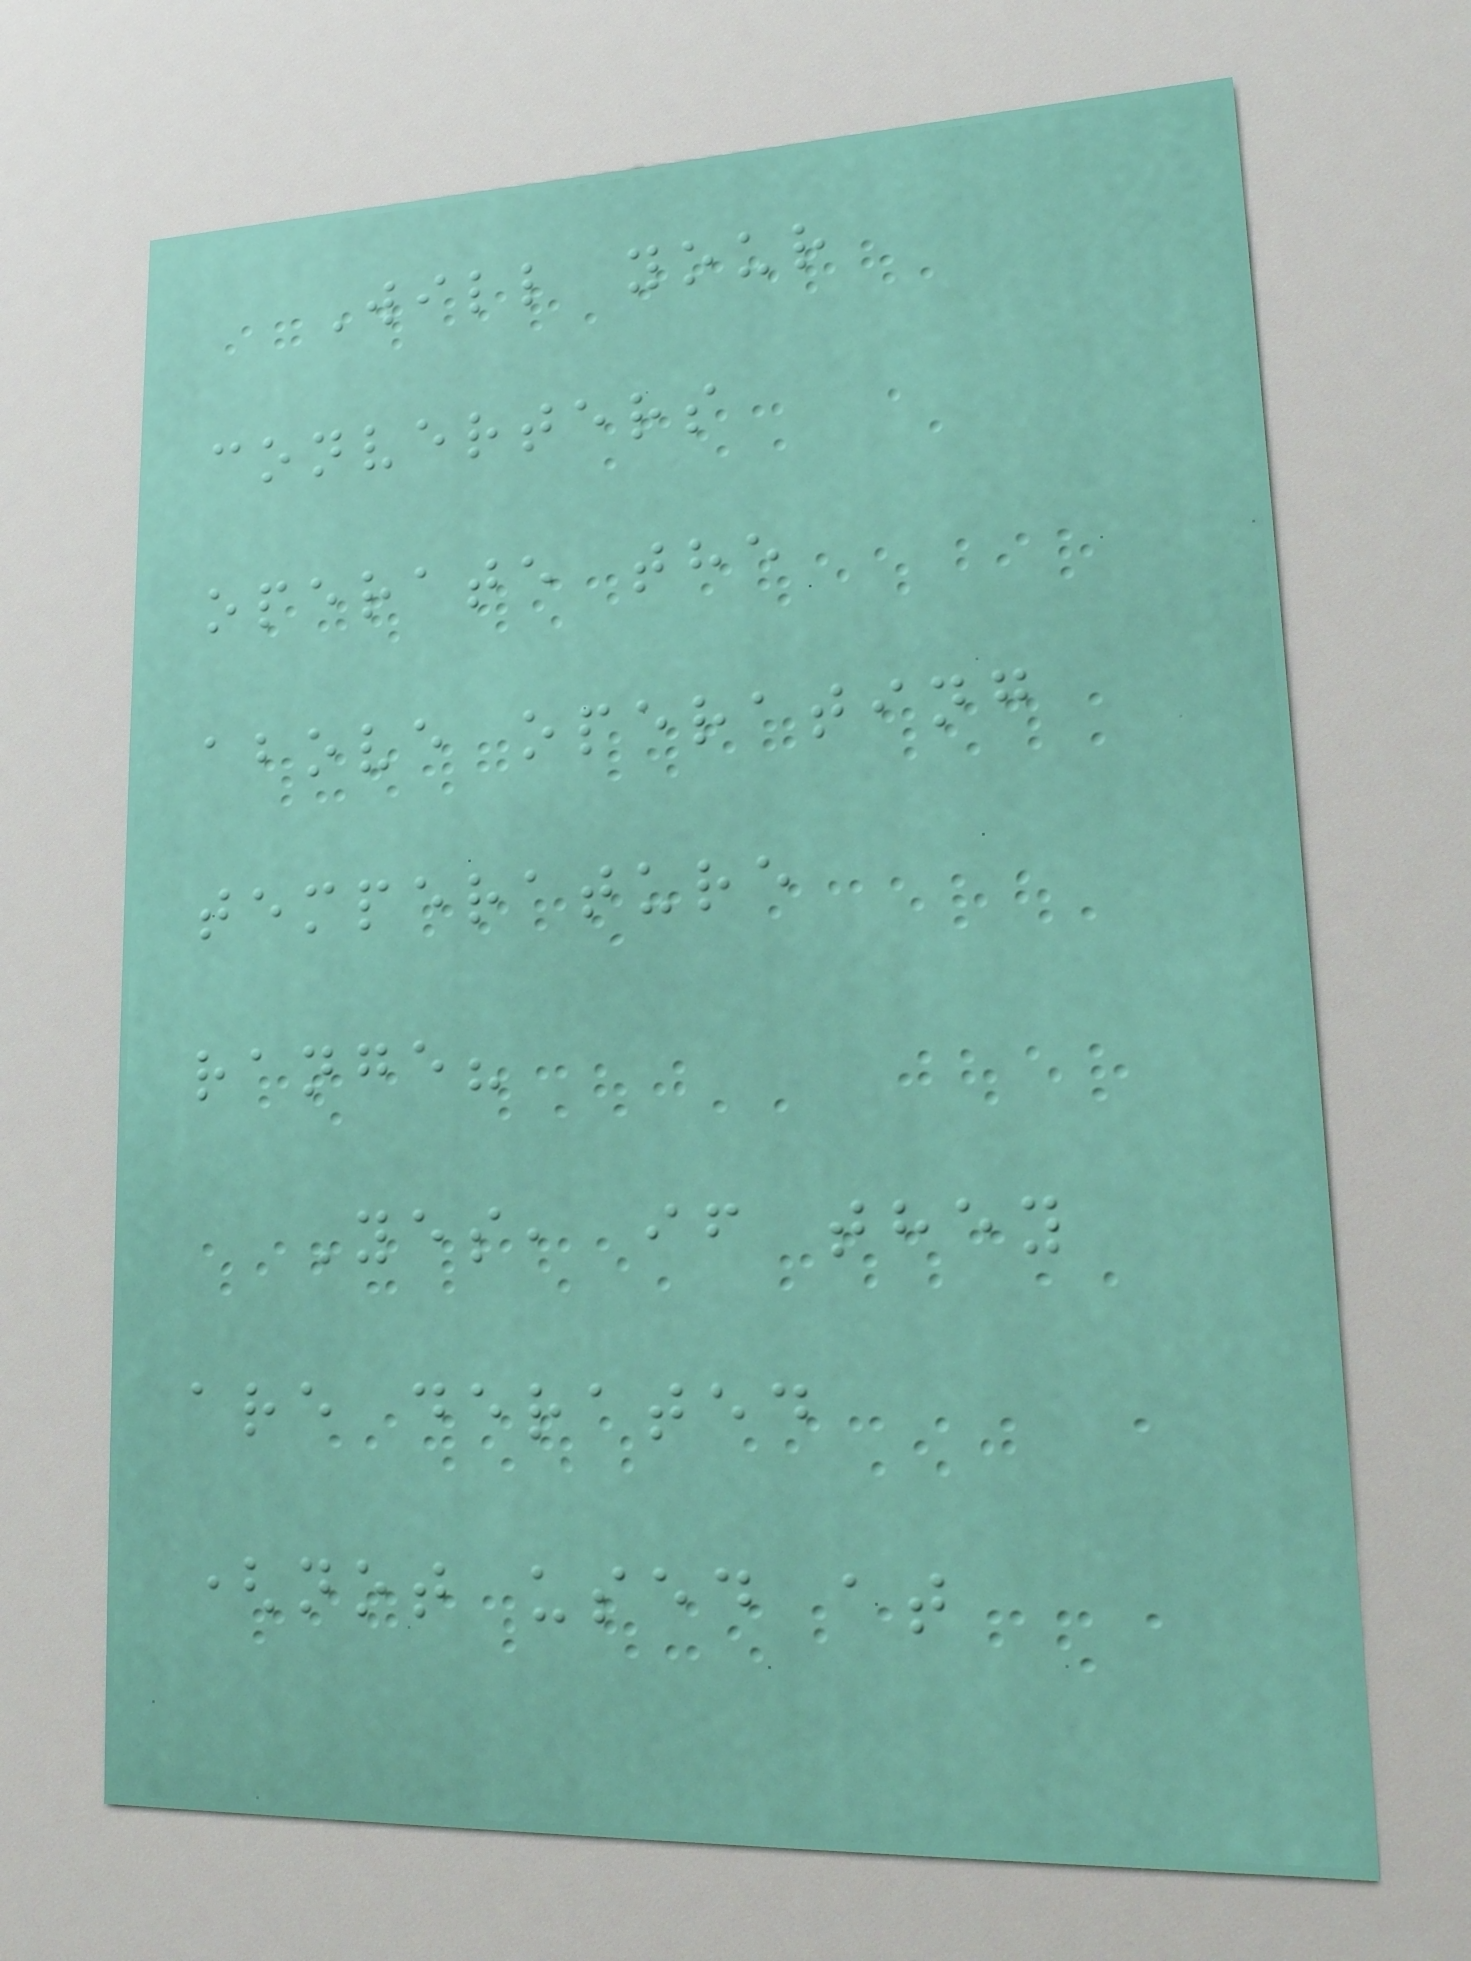Will your
converters
operate the
above operating
temperature
range?
Yes, if they
are derated
(not used at
